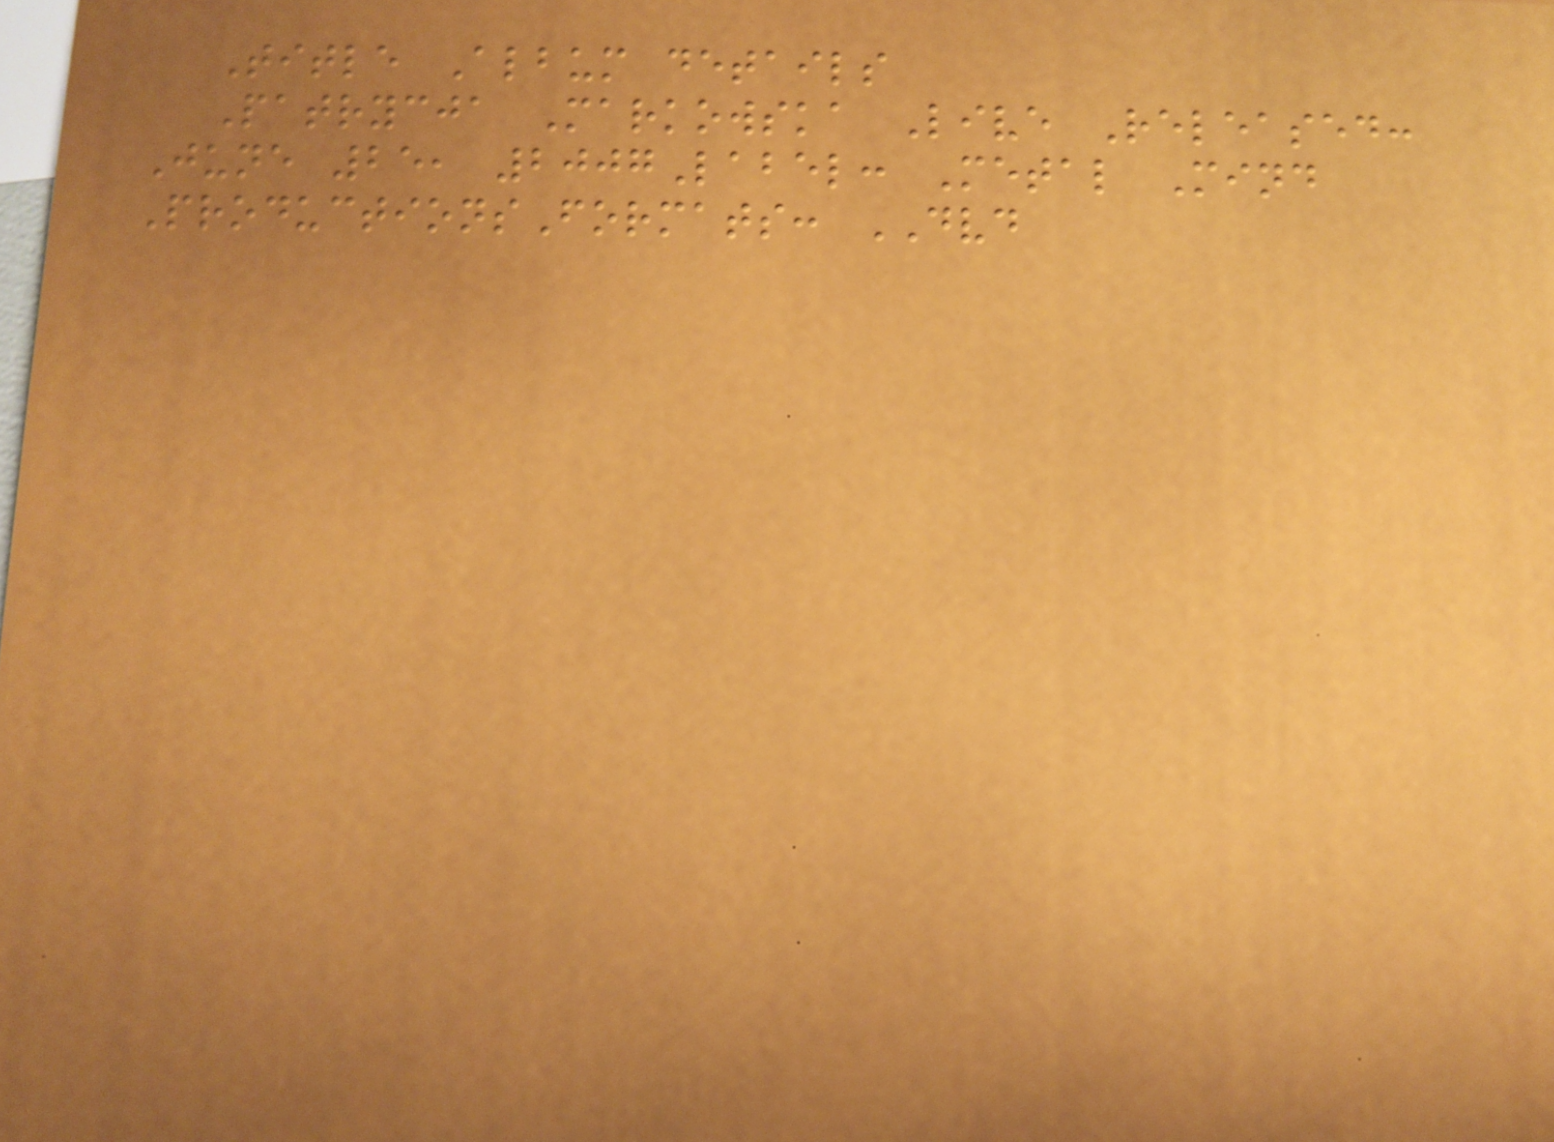Title Album details
Patrycja Markowska Live Released:
June 25, 2007Label: Metal Mind
ProductionsFormats: DVD
